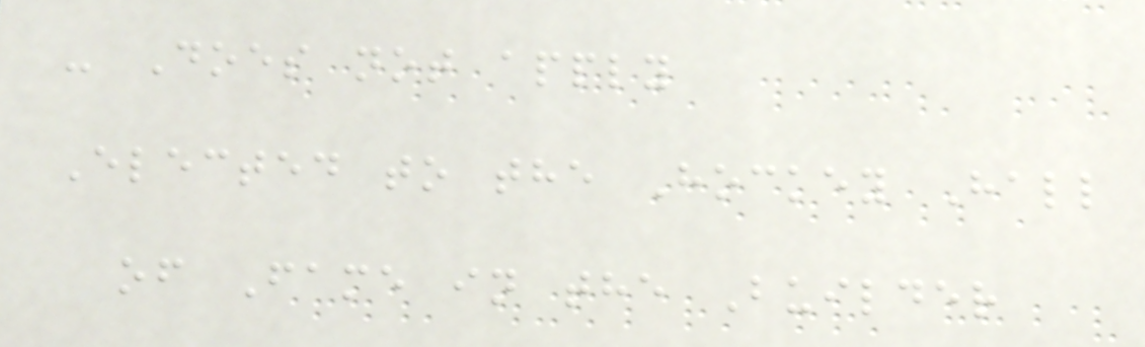- Does not apply
Elected to the Hockey Hall
of Fame in the Builder
